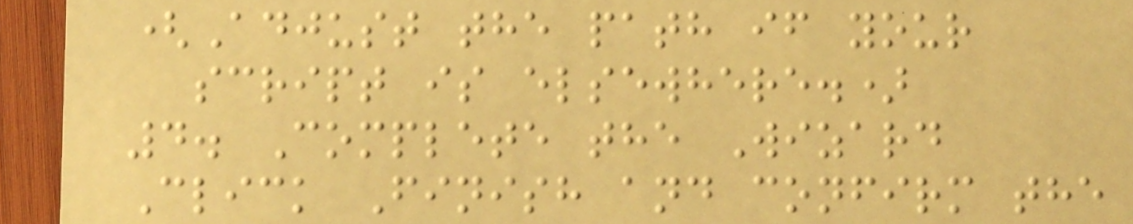(Adjust the path if your
script is elsewhere.)
4. Complete the Wizard
Click Finish and confirm the
